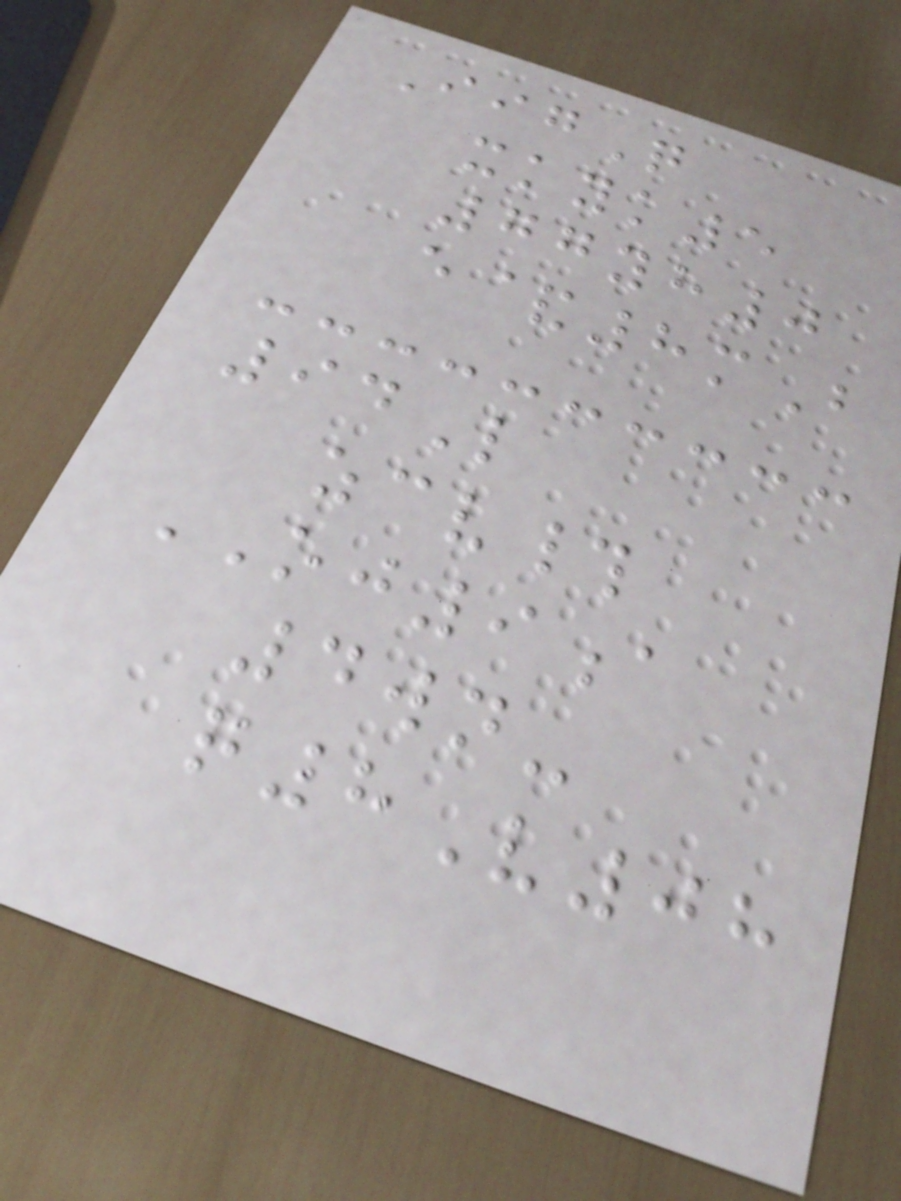IigQ
xkyk5
77yh0
e&8mB
94L
zcv#
OJ9a
4wn-
q8V08
